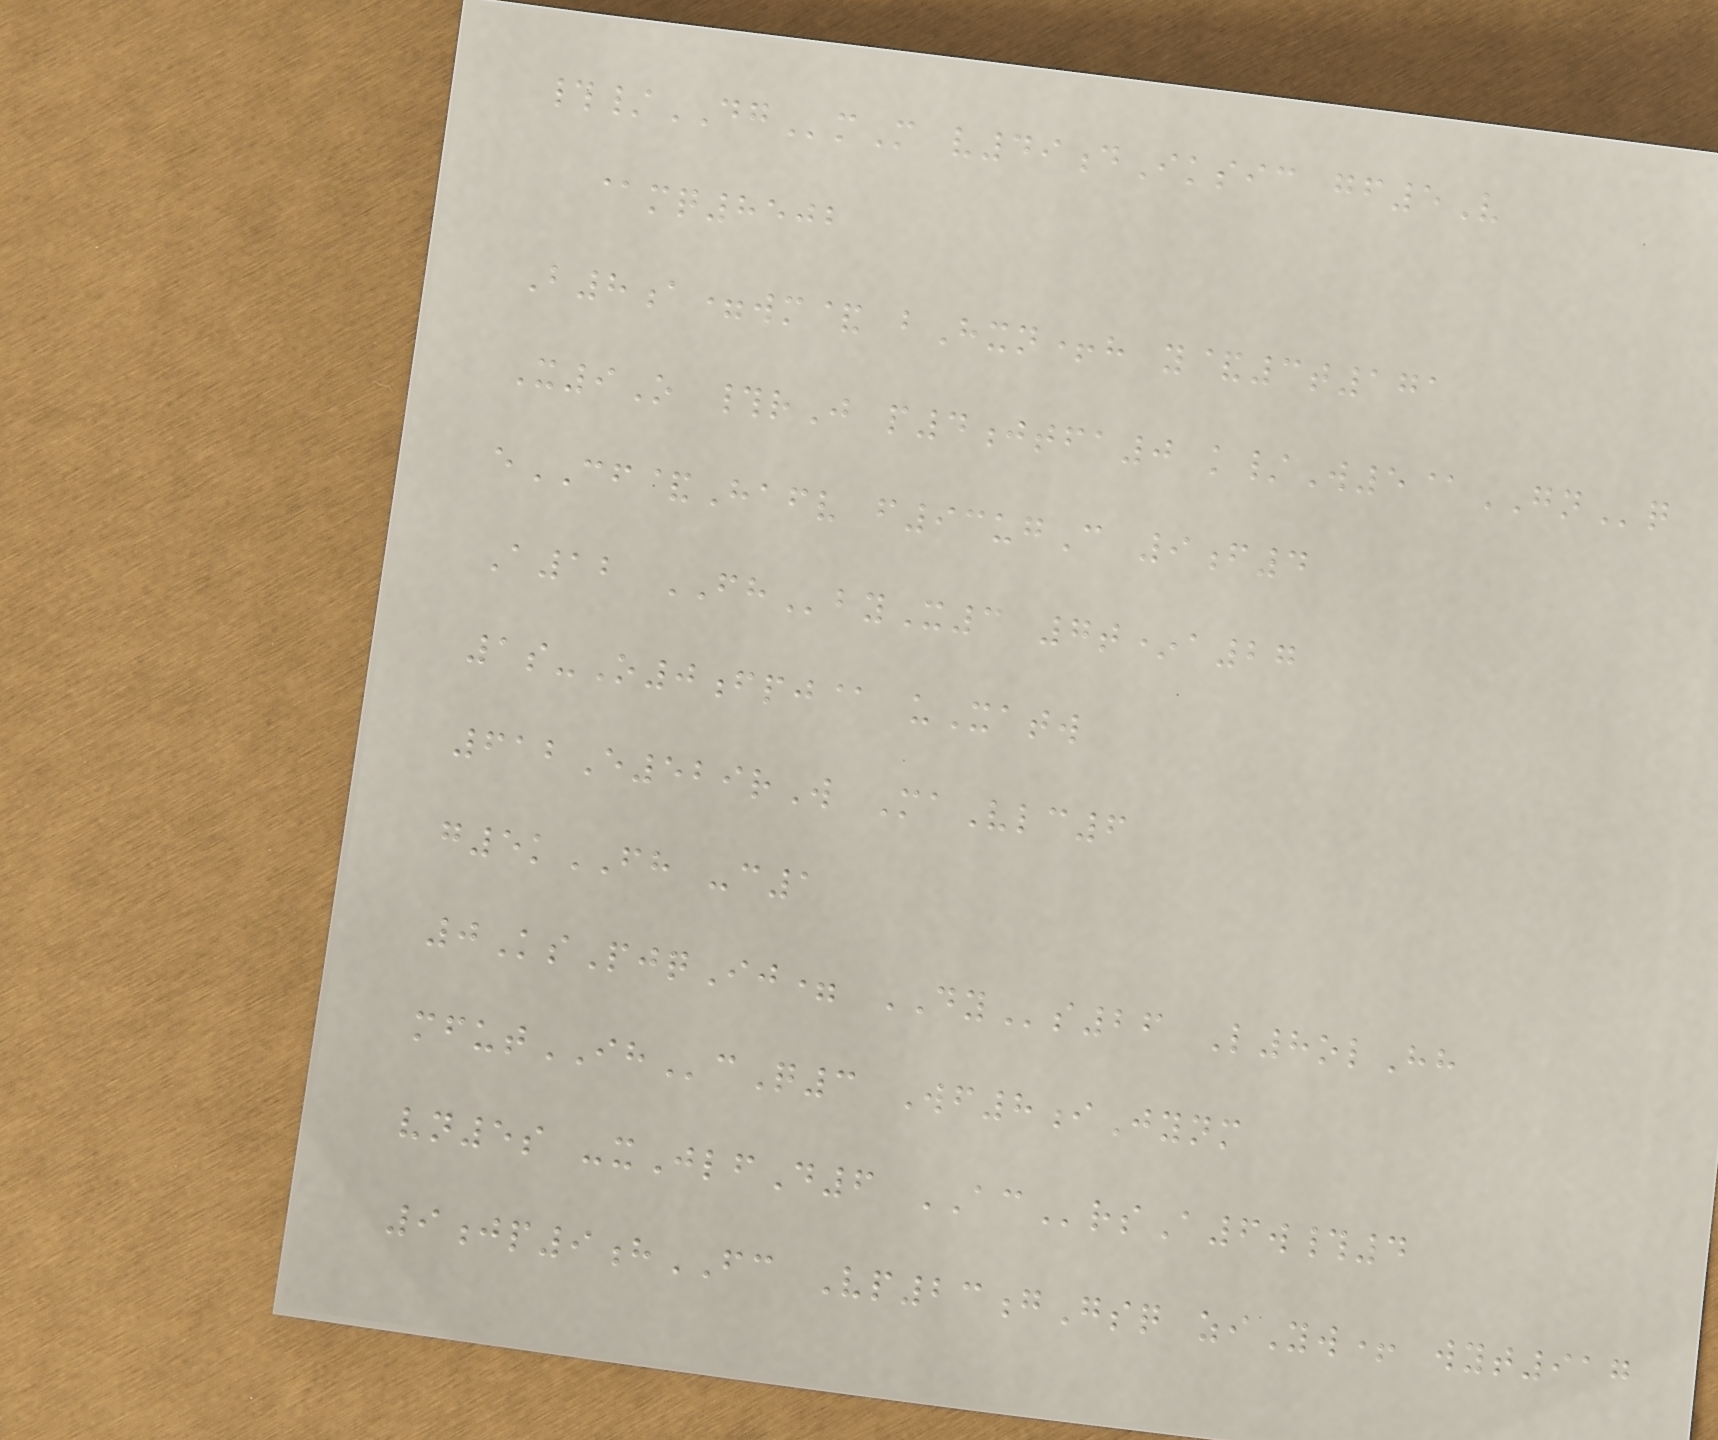#/DGmM v49dIksic gf5V
@mq8502
B8a=wm& bHxn+h y&3t171
X9O #rJ p4jtfa0 k/W5@GNq
eCF&Hafv f93ugC 9f4
A12 FHbyX3 7t*a27
1s-O0fpj@ uXatw
612E529rW MaVlc6
g5kFH -c1
0KsPjqIj= DYs26 L8olHh
mfutIHcQ3 Wf8iJynm
vn5s -xJlfD6 ACrsA6w#4
9jp9hFC Vp23gGsq ziYw+ wyt917
